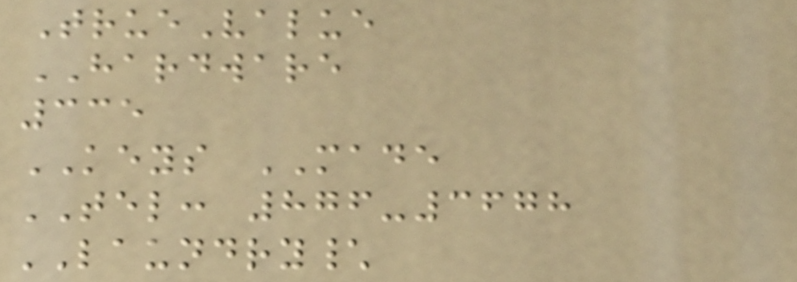TrueValue
HARDWARE
335
KEYS MADE
TEL: 876-3678
LAUNDRY\
